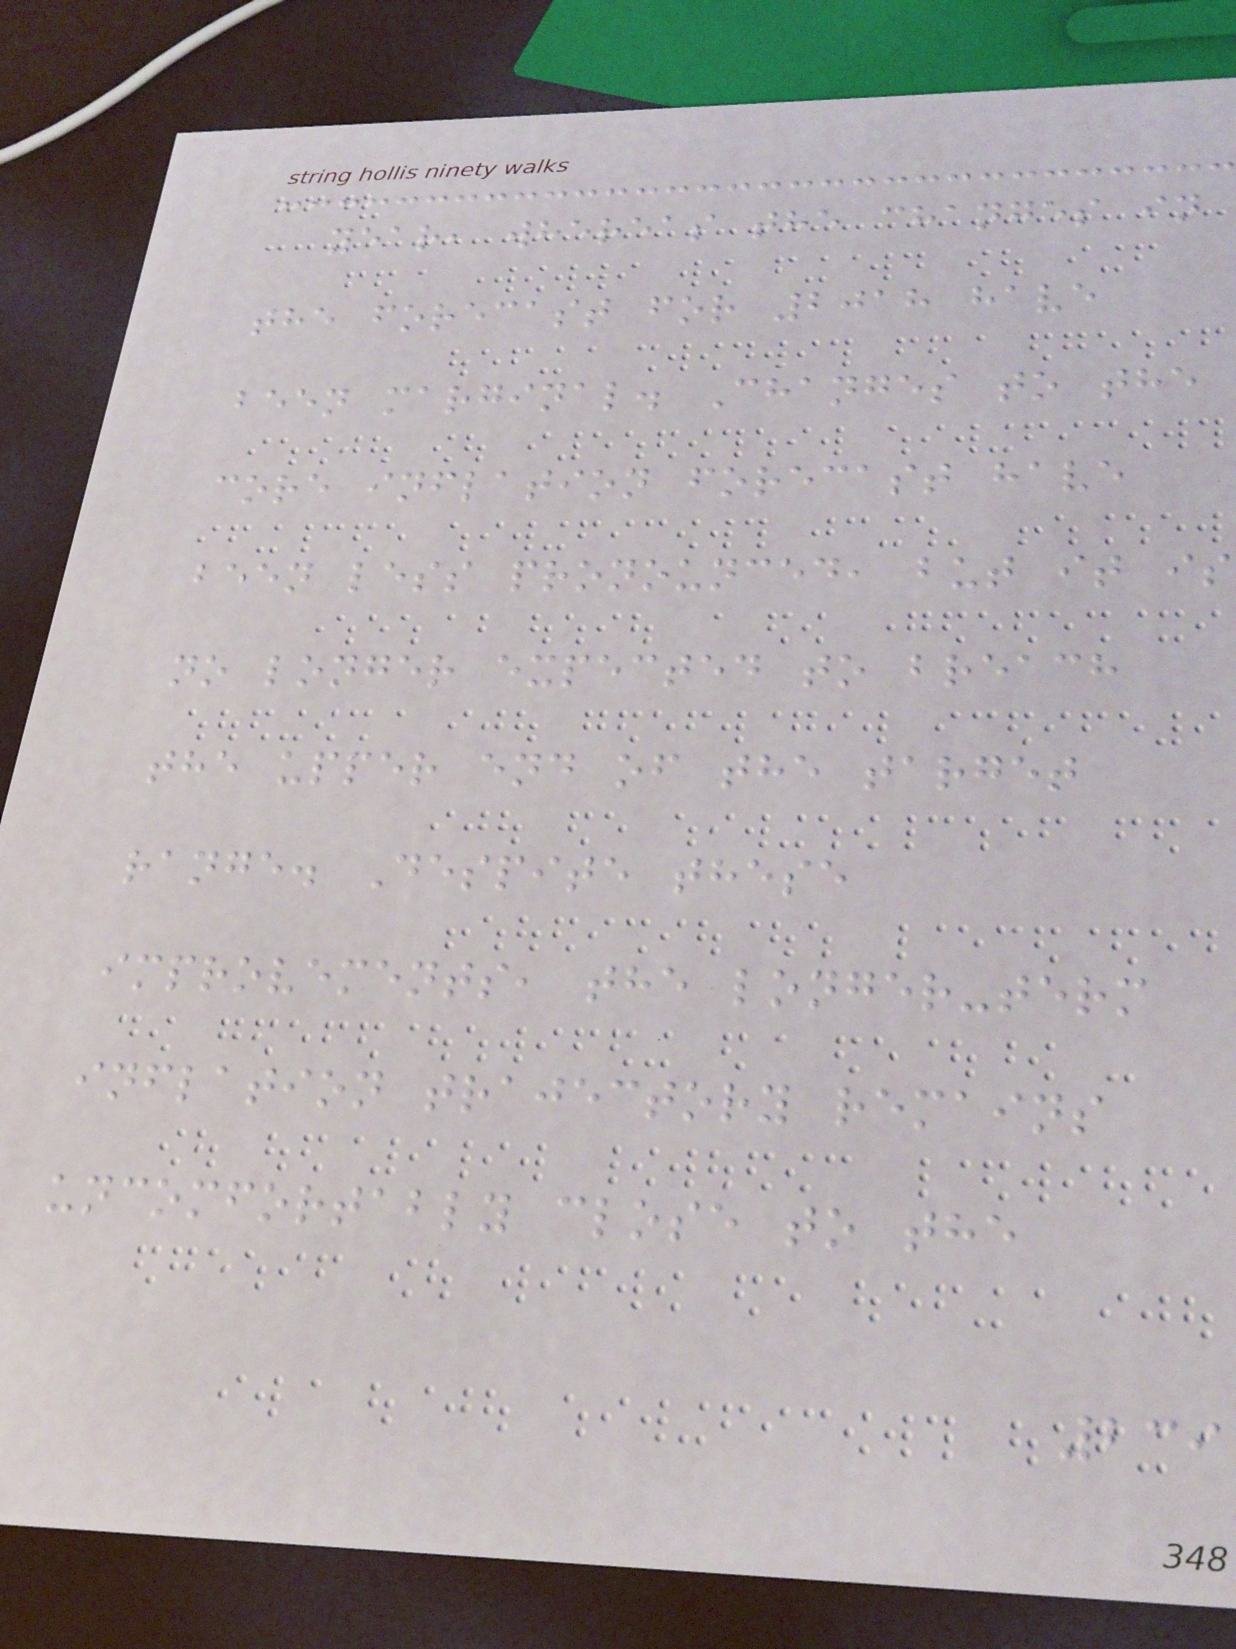year, whereas the changes in
the forecast for 2018 have
been marginal. Changes to the
core inflation forecast have
been less pronounced, but it is
no longer expected to breach
the upper end of the target
range. Despite these
improvements, the longer-term
inflation trajectory remains
uncomfortably close to the
239
